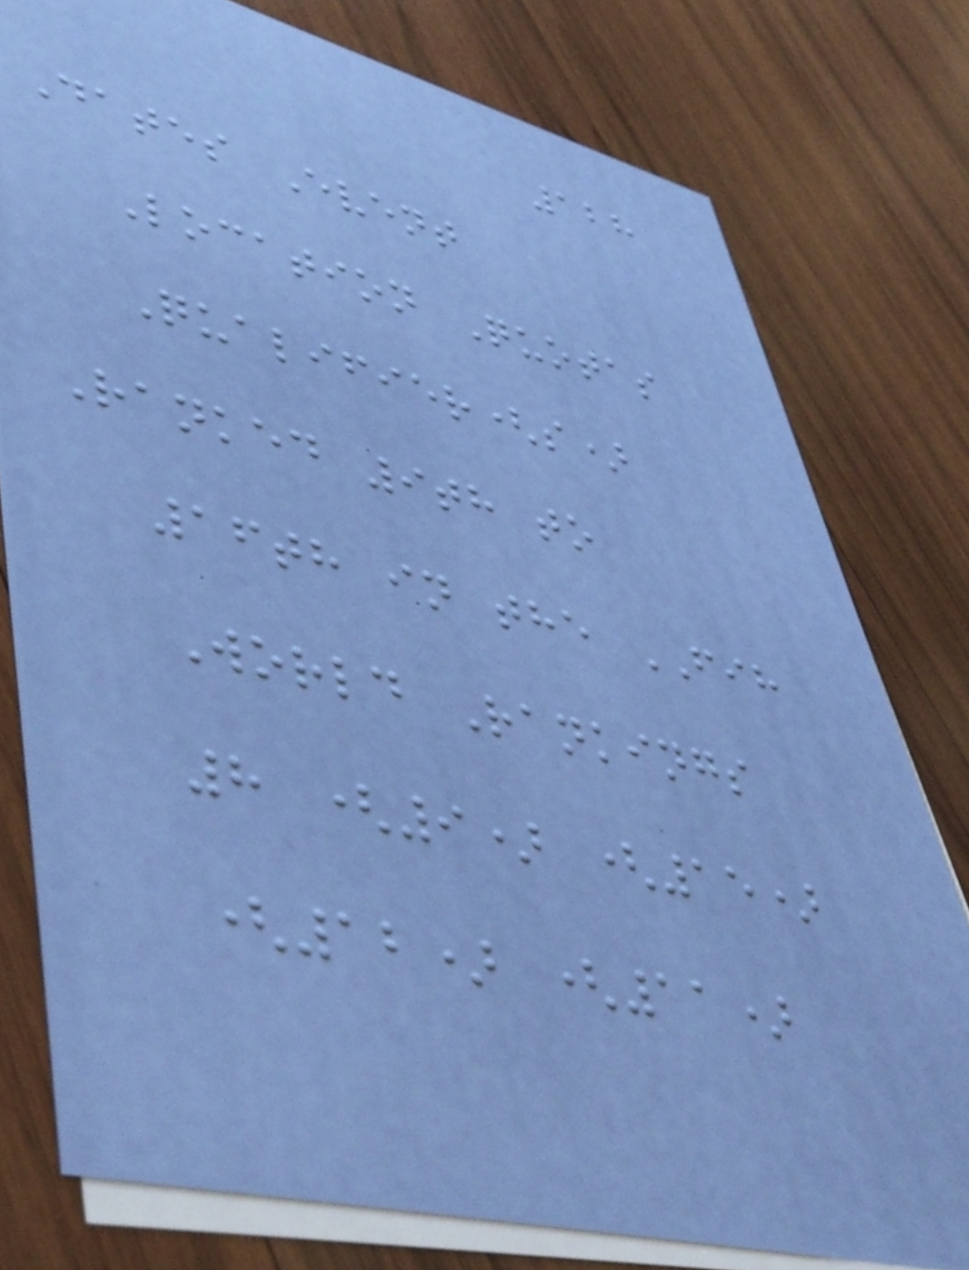128
Dates Event
Location Quotas
Qualifier(s)
Ranked 9th to
16th in the FIH
World Rankings
8 (9) (15)
(12) (11)
